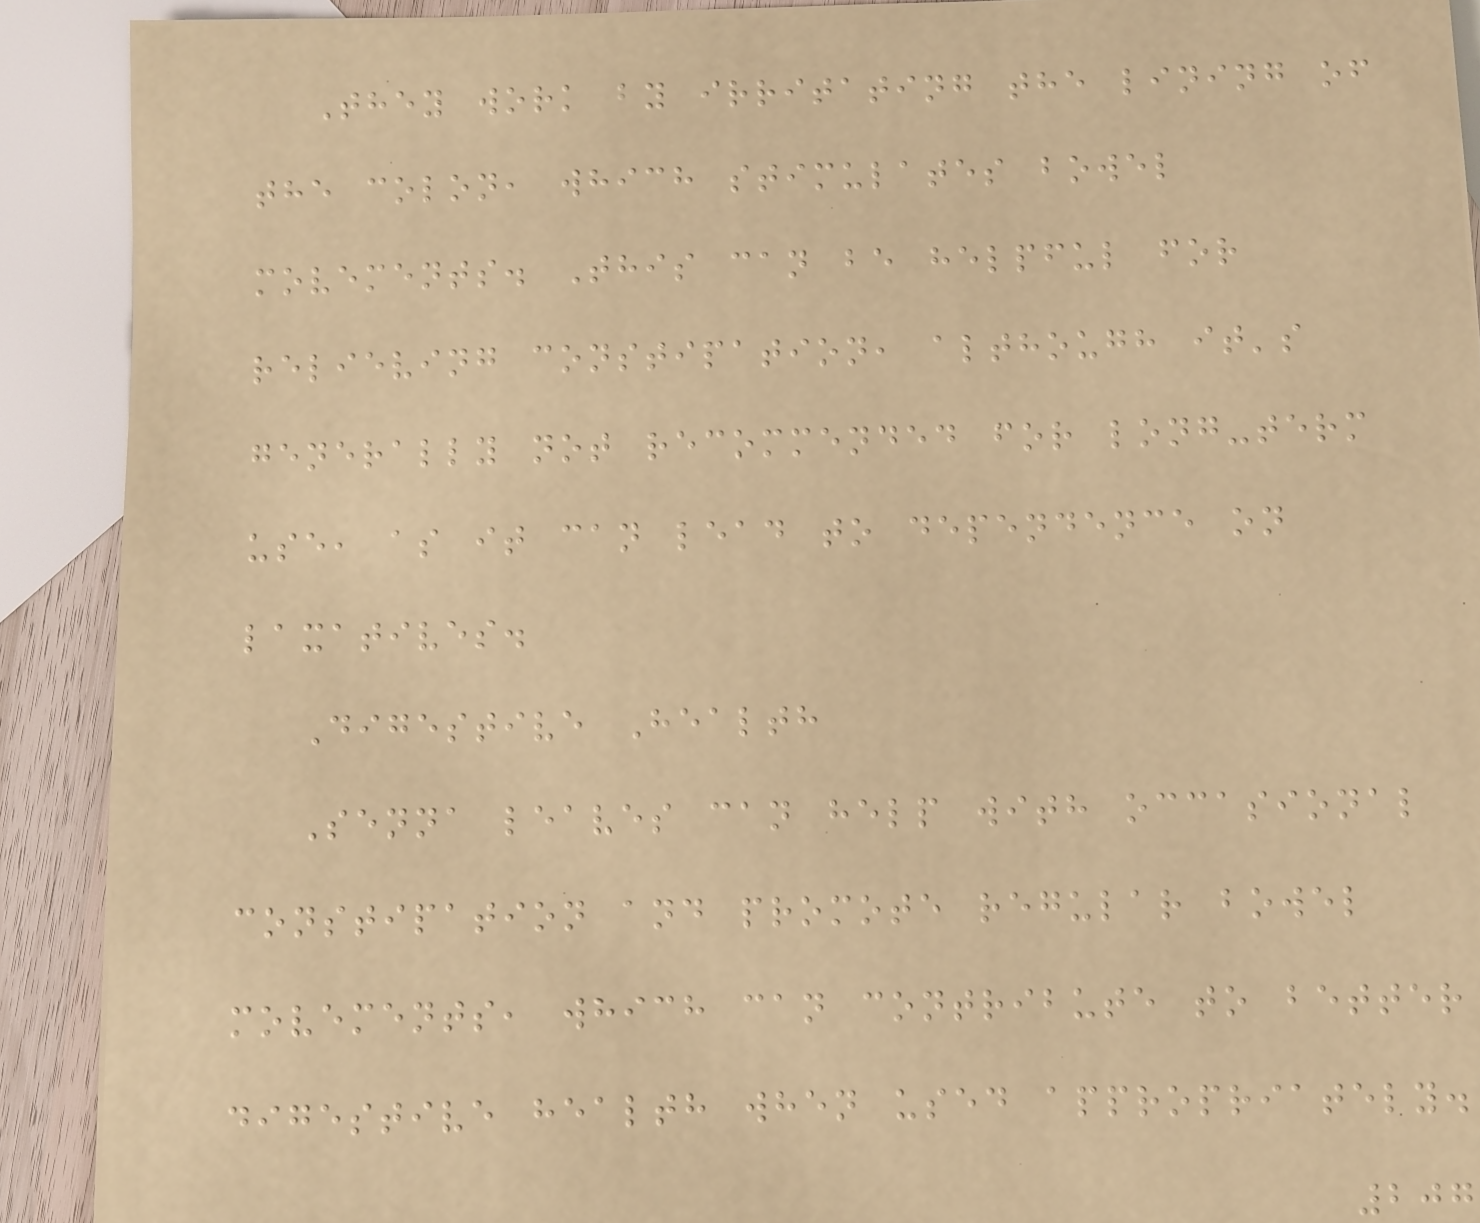They work by irritating the lining of
the colon, which stimulates bowel
movements. This can be helpful for
relieving constipation, although it's
generally not recommended for long-term
use, as it can lead to dependence on
laxatives.
Digestive Health
Senna leaves can help with occasional
constipation and promote regular bowel
movements, which can contribute to better
digestive health when used appropriately.
207
